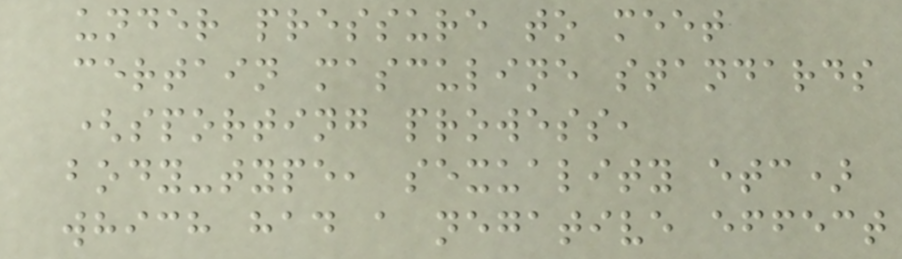under pressure to meet
certain masculine standards
(sporting prowess,
body-type, sexuality etc)
which had a negative effect
